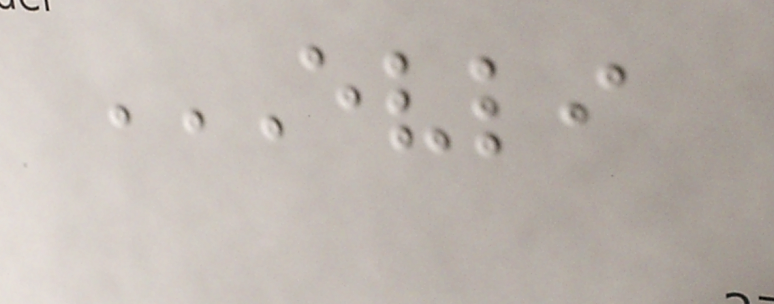EVLI
